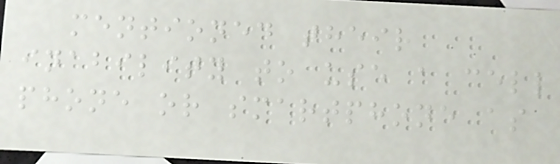mentioned their
inability to use a cell
phone or smartphone as
